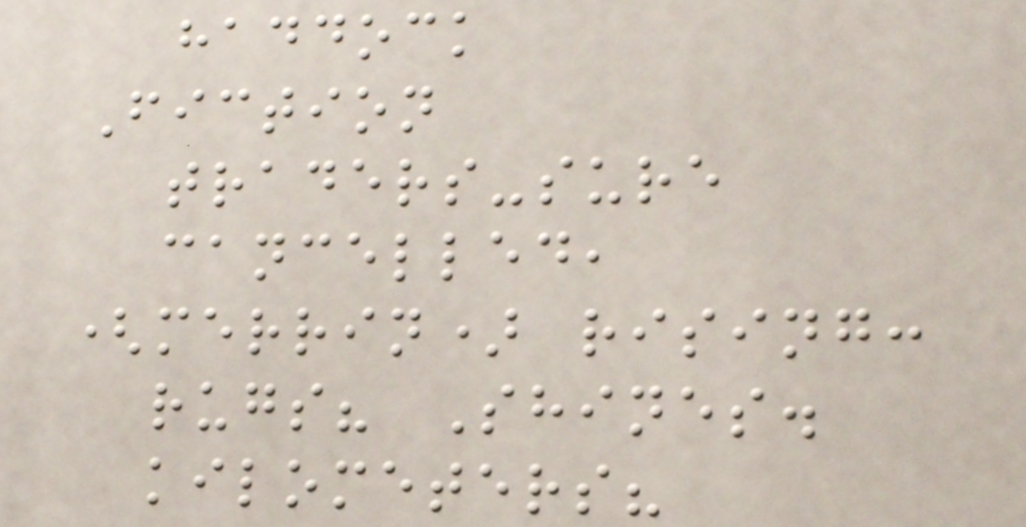haddock
Fiction
traders-sure
cancelled,
(merrin) rising:
rugs? Shines.
kilometers?
